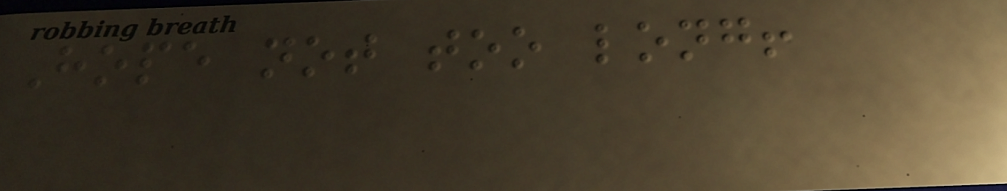Hope not too long!
